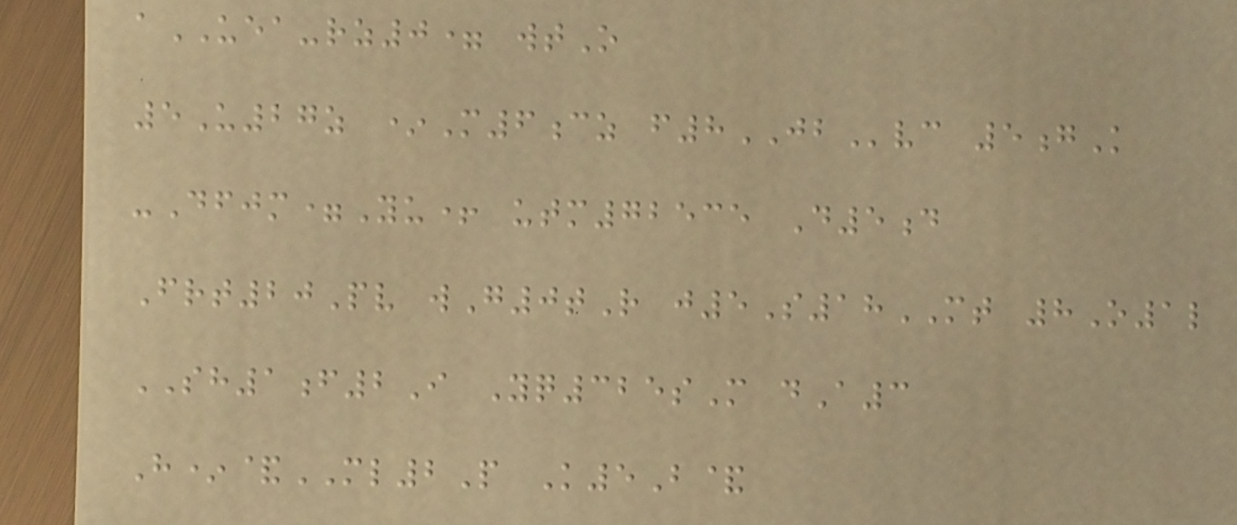aUEA-rz0= wtO
5U27z *M6cz f8JBvc 5gK
-Dfjm=Yu+ utm72535 D5d
Frt20Pv wG0tR j5S18MT 8O1l
SH1f2I Yq325sM dA3
H*&ML2P K5B&
